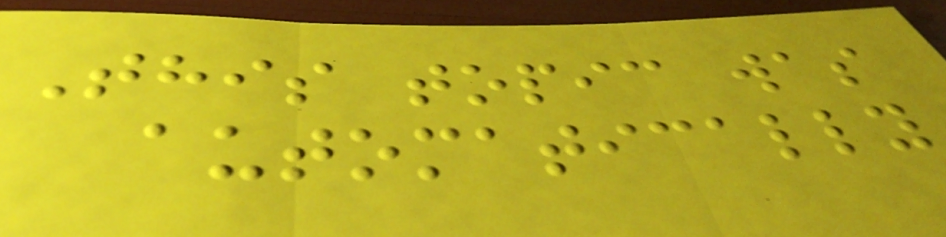This topic was
automatically
